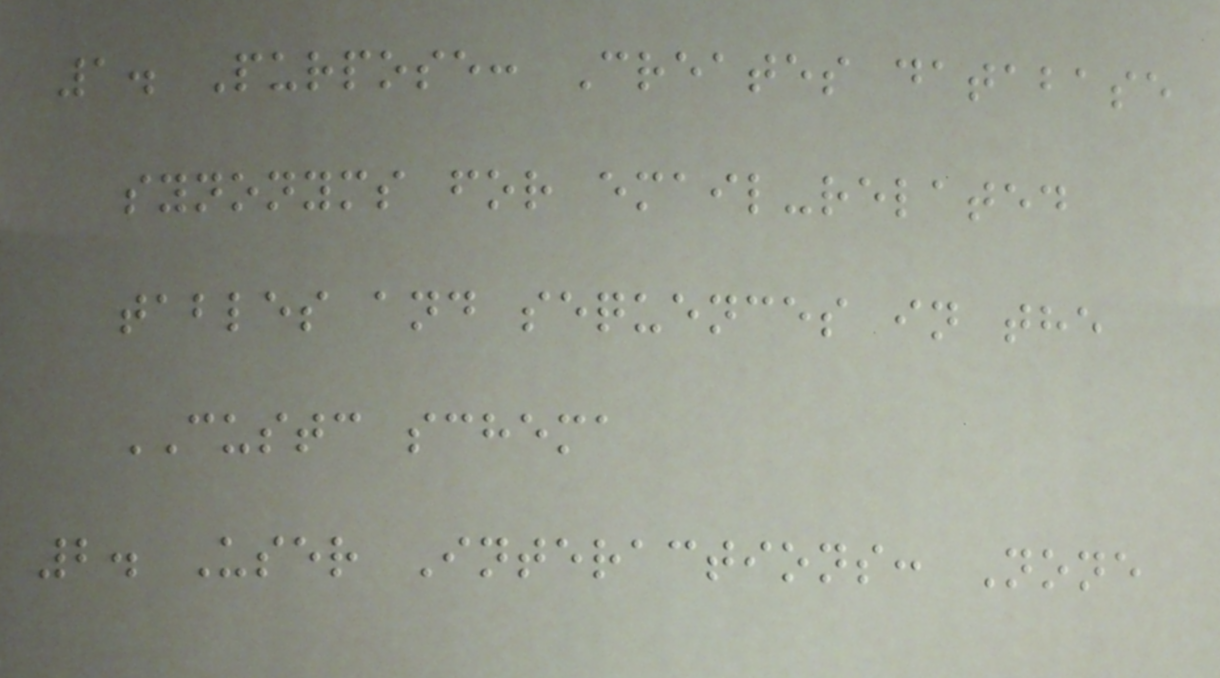1. Purpose: Creates database
synonyms for email-related
tables and sequences in the
CUSTC schema
2. User Interactions: None
